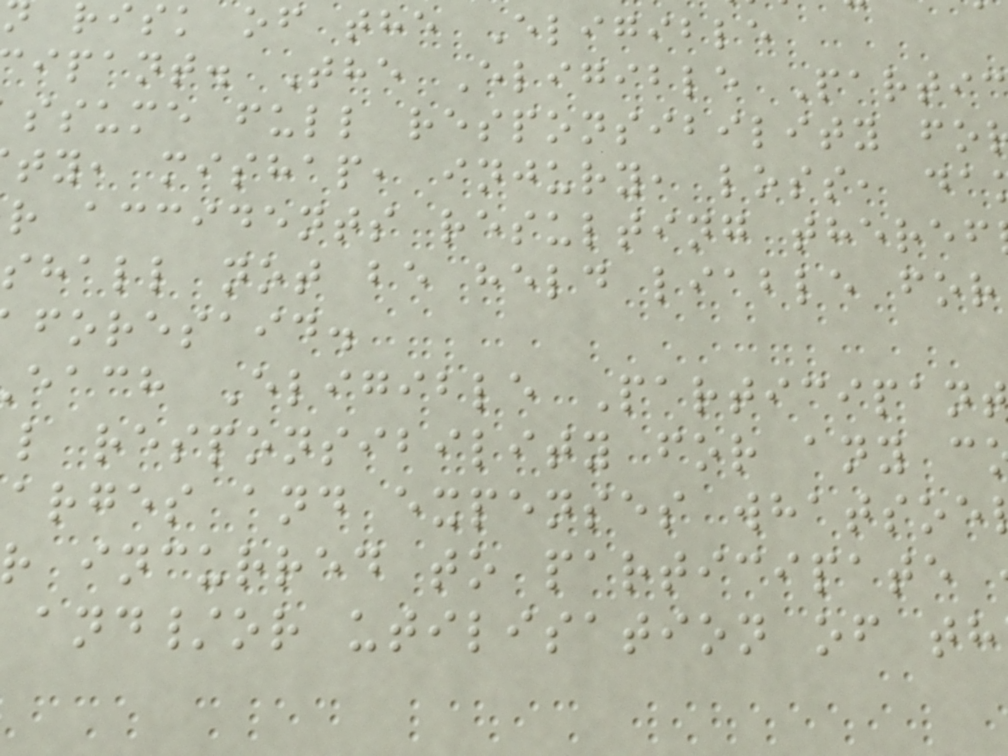risk of the Eligible
ipant. The Eligible Partic
ssume full responsibility fo
ty, mishap, injury, loss, da
r accidents resulting theref
shall not be held liable for
foresaid.
each Eligible Participan
l responsibility for any c
arges and expenses whatsoe
r incurred to participate
and/or utilisation of th
